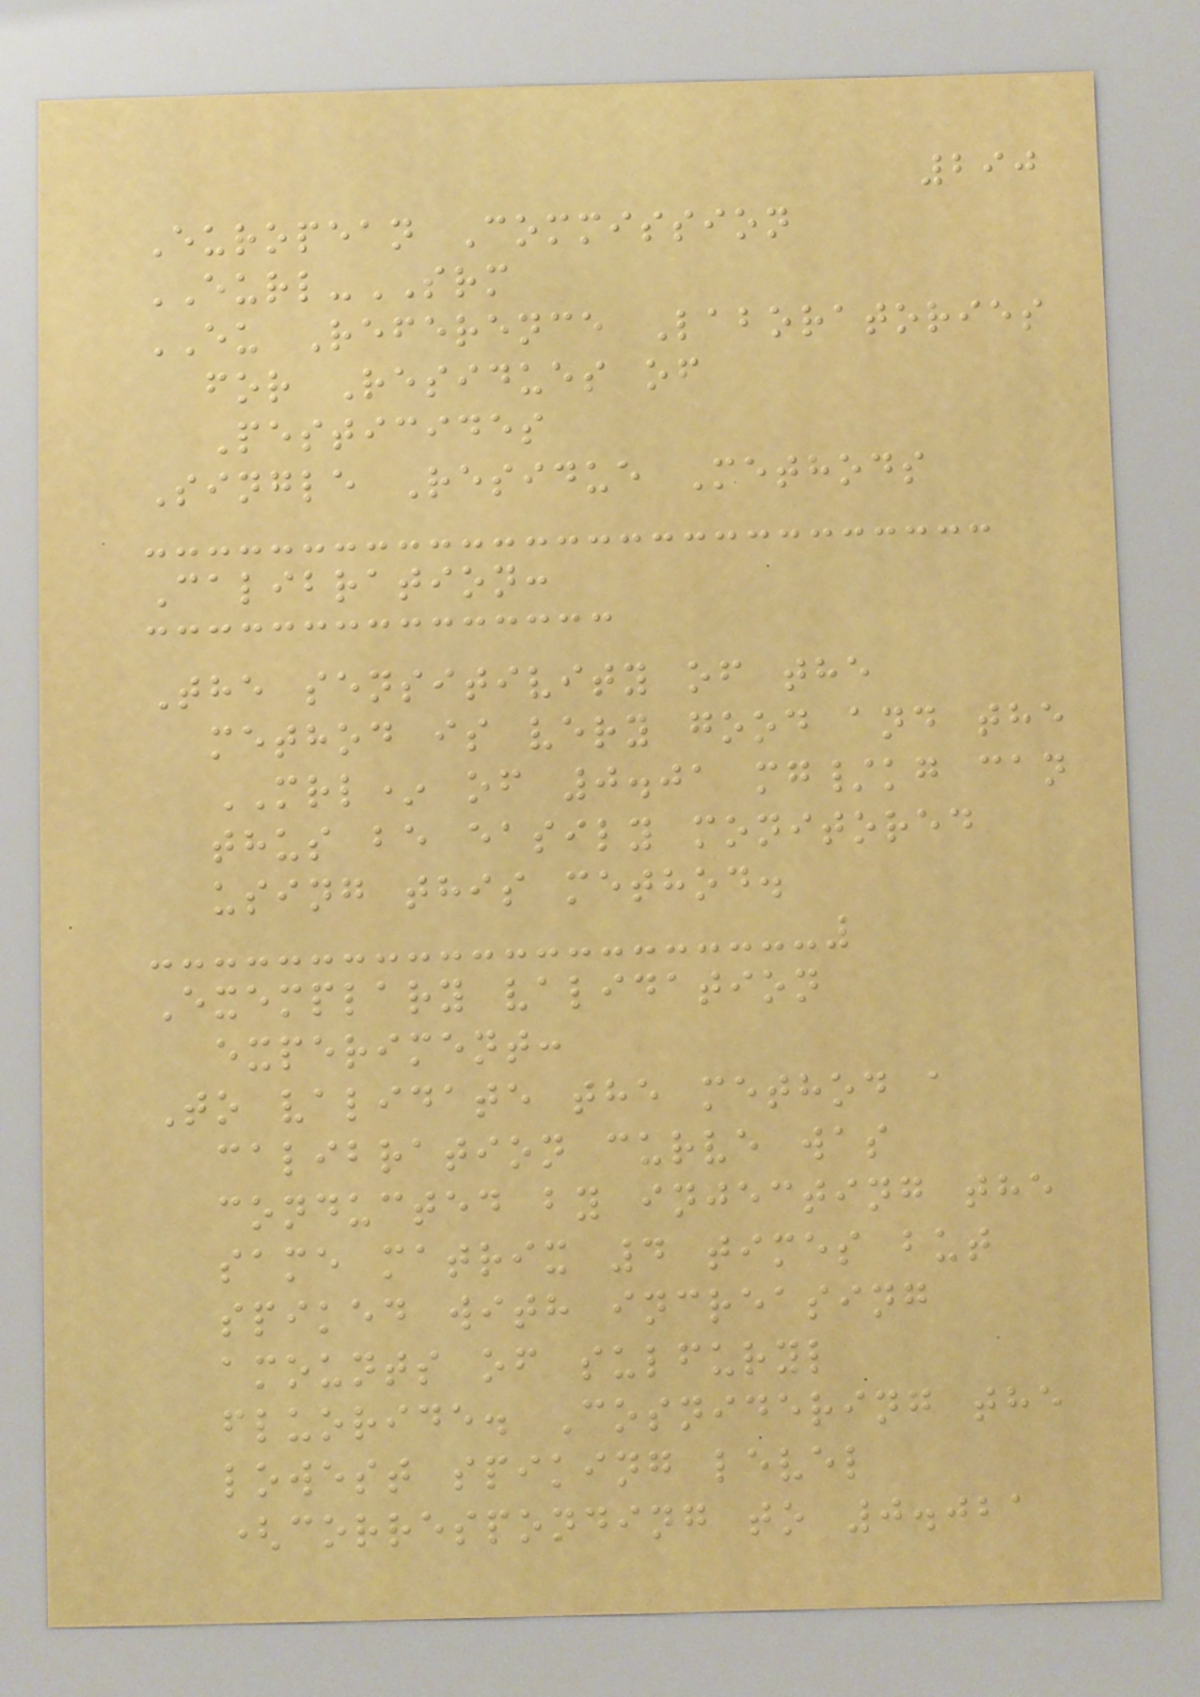290
European Commission
EURL-SRM
EU Reference Laboratories
for Residues of
Pesticides
Single Residue Methods
Calibration:
The sensitivity of the
method is very good and the
MRL* of 0.01 mg/kg can
thus be easily monitored
using this method.
Exemplary validation
experiment:
To validate the method a
calibration curve was
conducted by injecting the
same matrix 4 times but
spiked with increasing
amounts of sulfuryl
fluoride. Cosnidering the
lowest spiking level
(corresponding to 0.021
